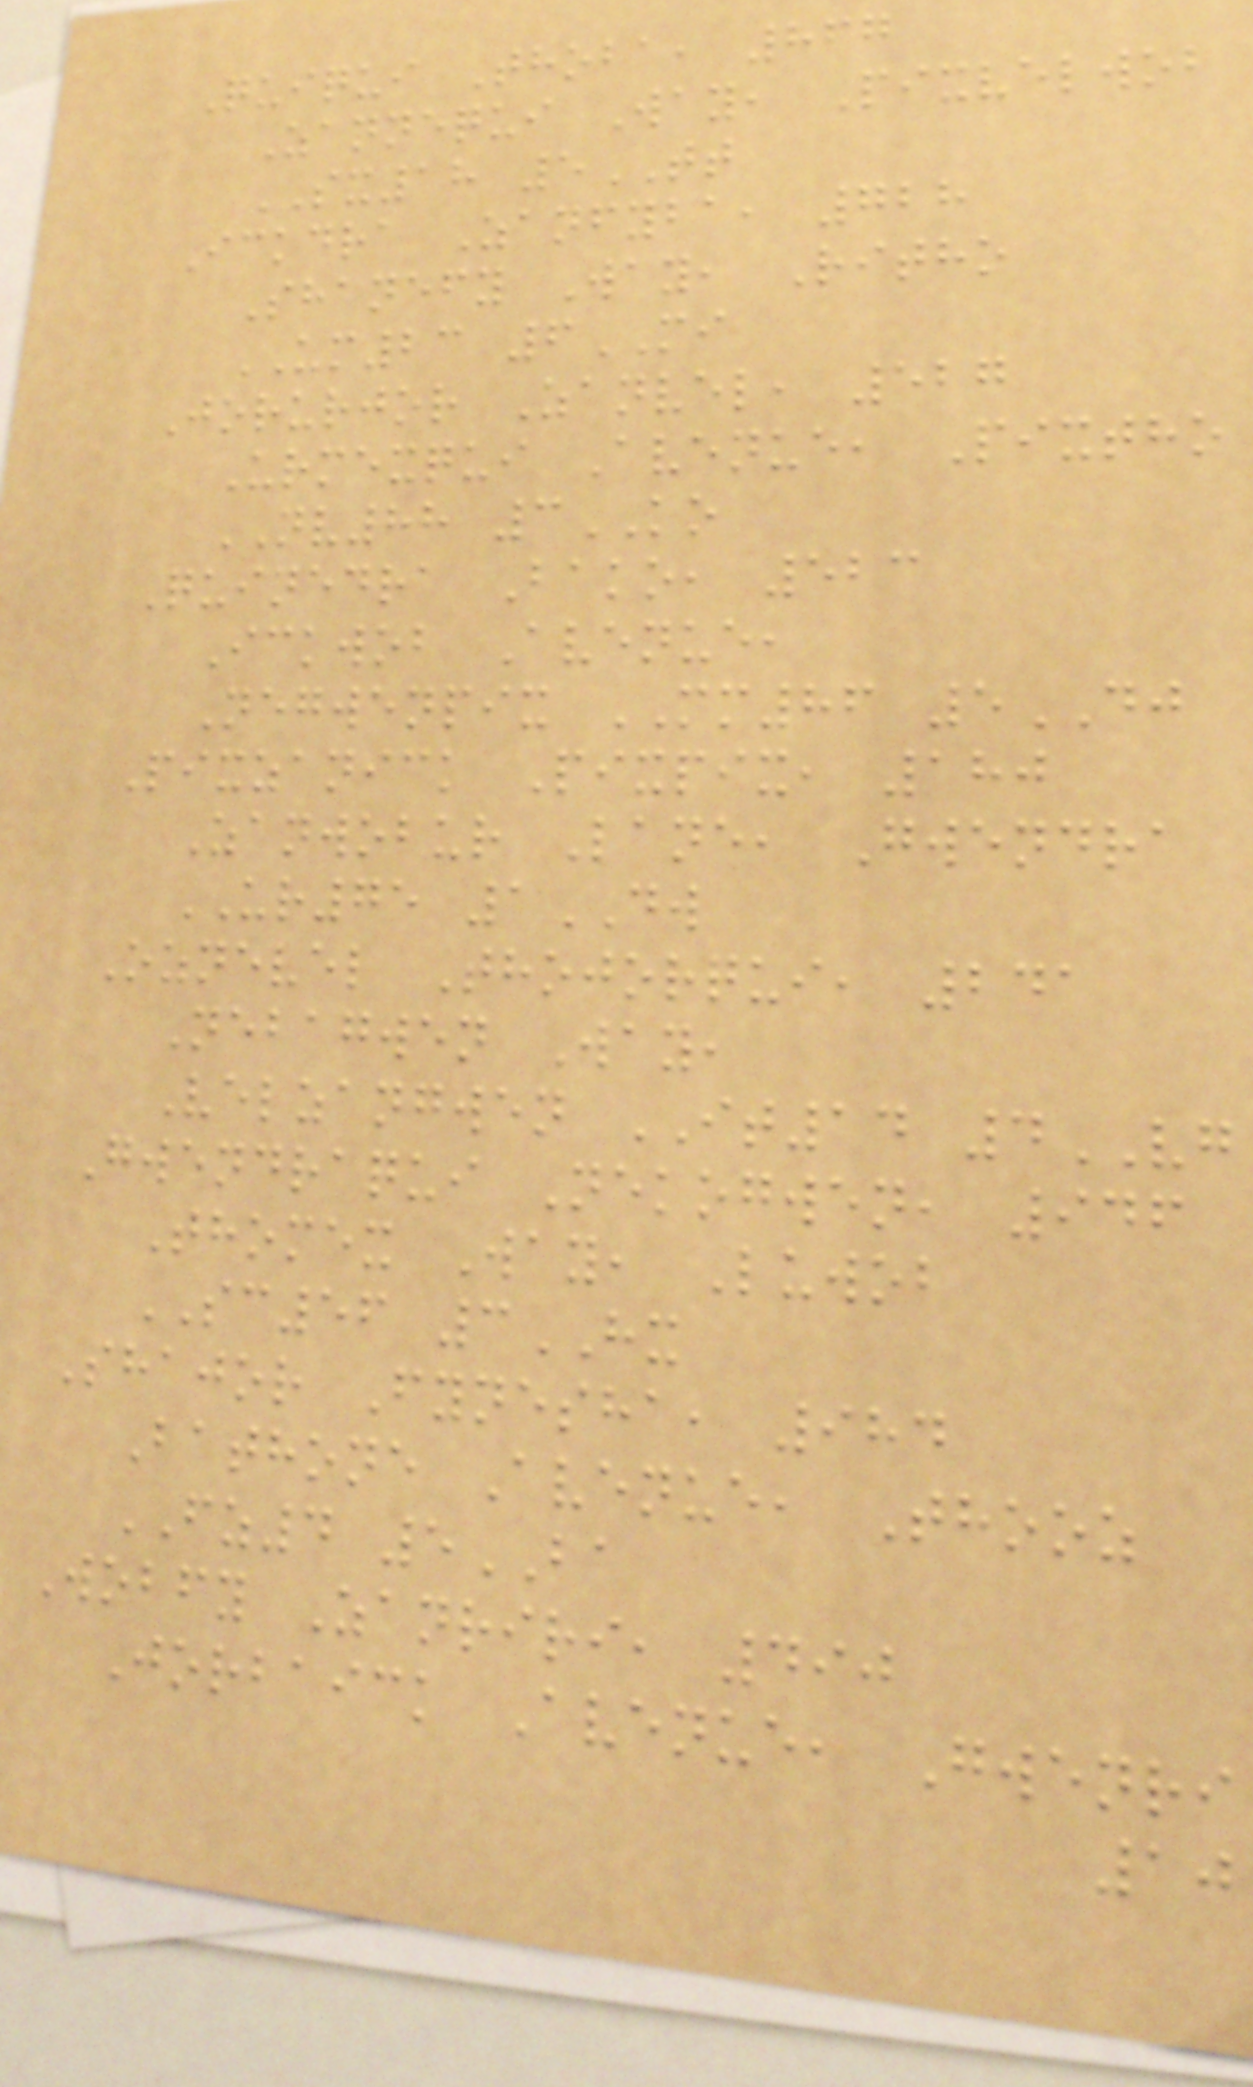Quiqui Thoba, 867
Zannequi Way, Pixvelwob
SX18 5TT
Ickdra Zanfyba, 728
Shanefy Way, Ritho
UM23 6MI
Jorurjor Zanvel, 527
Urmexqui Avenue, Pixtho
NV88 3KO
Quinedra Bako, 523
Ickwob Avenue,
Negwenpix MM86 5DJ
Pixzanick Pixpix, 180
Zanwobur Lane, Gwendra
UR75 1DW
Oznevel Thojorqui, 241
Nebagwen Way,
Velzangwen IT14 4VG
Gwendraqui Nekogwen, 946
Thomex Way, Luwob
SC56 3HX
Shajor Fynesha, 984
Bathone Avenue, Thooz
FZ4 5BA
Wobfy Zanriri, 490
Jorbaick Avenue, Gwenri
10
